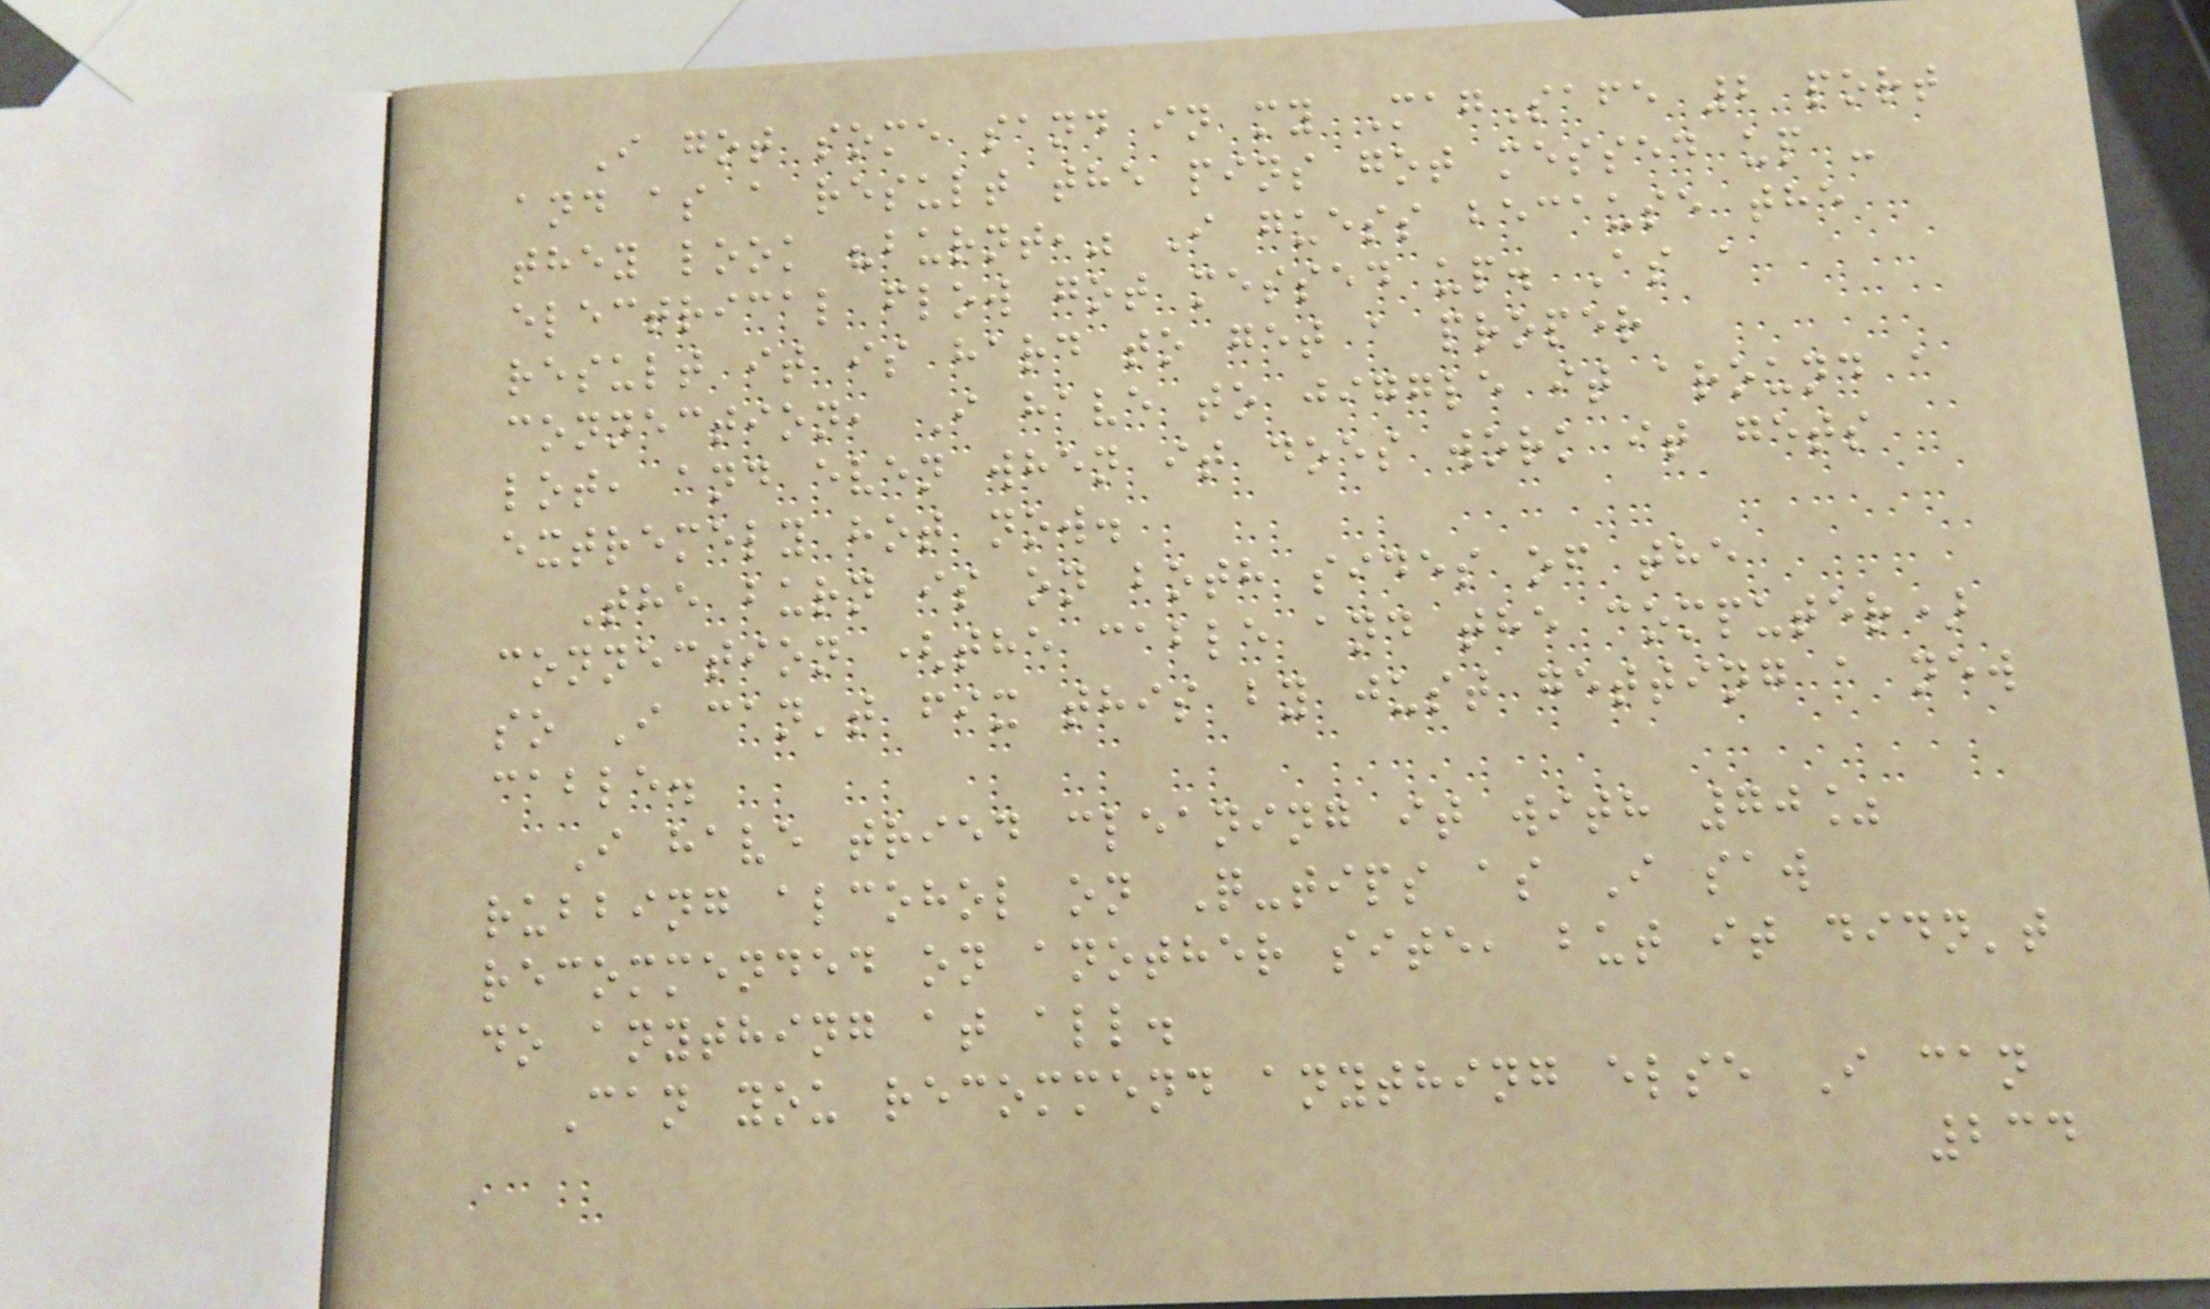I got some sand in my MagSafe 2 port
and as a result the pins got messed up -
they look "burnt," I guess because the
electrical flow got messed up. As a
result it is hard to get a proper
connection, I have to jiggle it around a
lot, and even when it does work it gets
extremely hot now.
The burn is on both sides of the
connection (the cable and the computer)
so I can't fix this by just getting a new
cable.
I have tried cleaning it with 70%
rubbing alcohol on Q-tips as I saw
recommended on another site, but it didn't
do anything at all.
Can you recommend anything else I can
234
